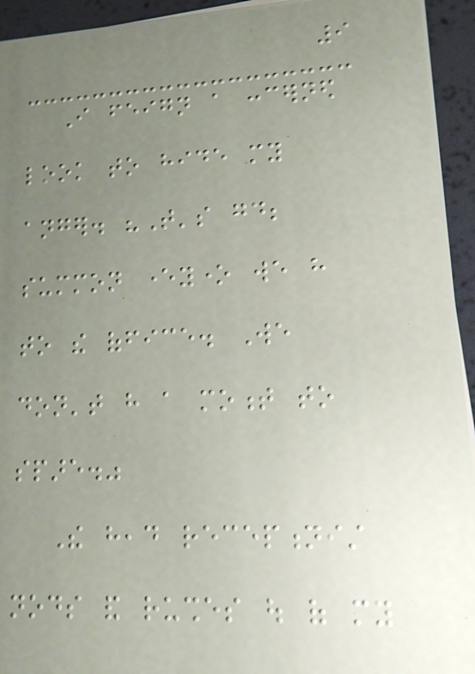9
I feign a concerned
look to hide my
anger. "That's good;
summon everyone we have
to the office. We
don't have a moment to
spare."
The head receptionist
nods and rushes out of my
